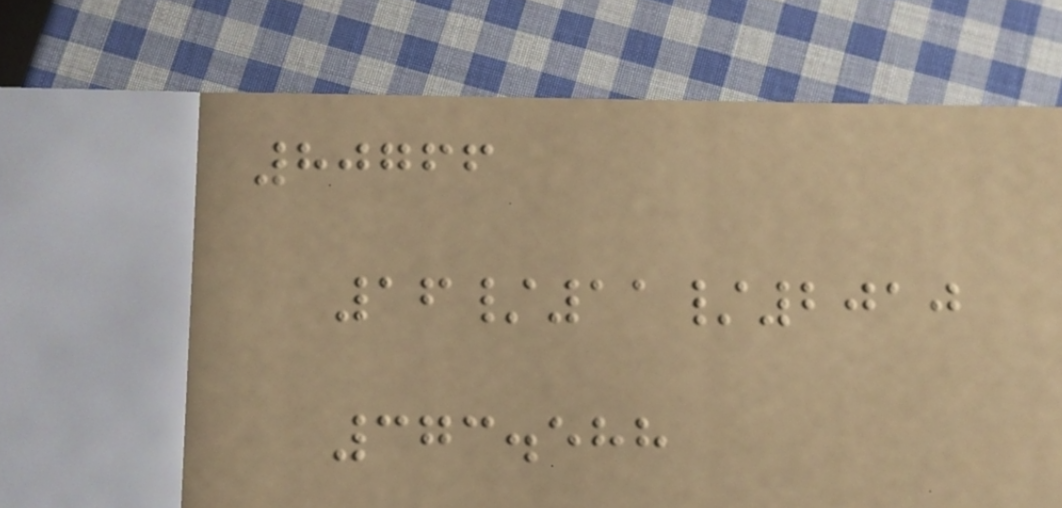80766
16/11/2010
373.588
